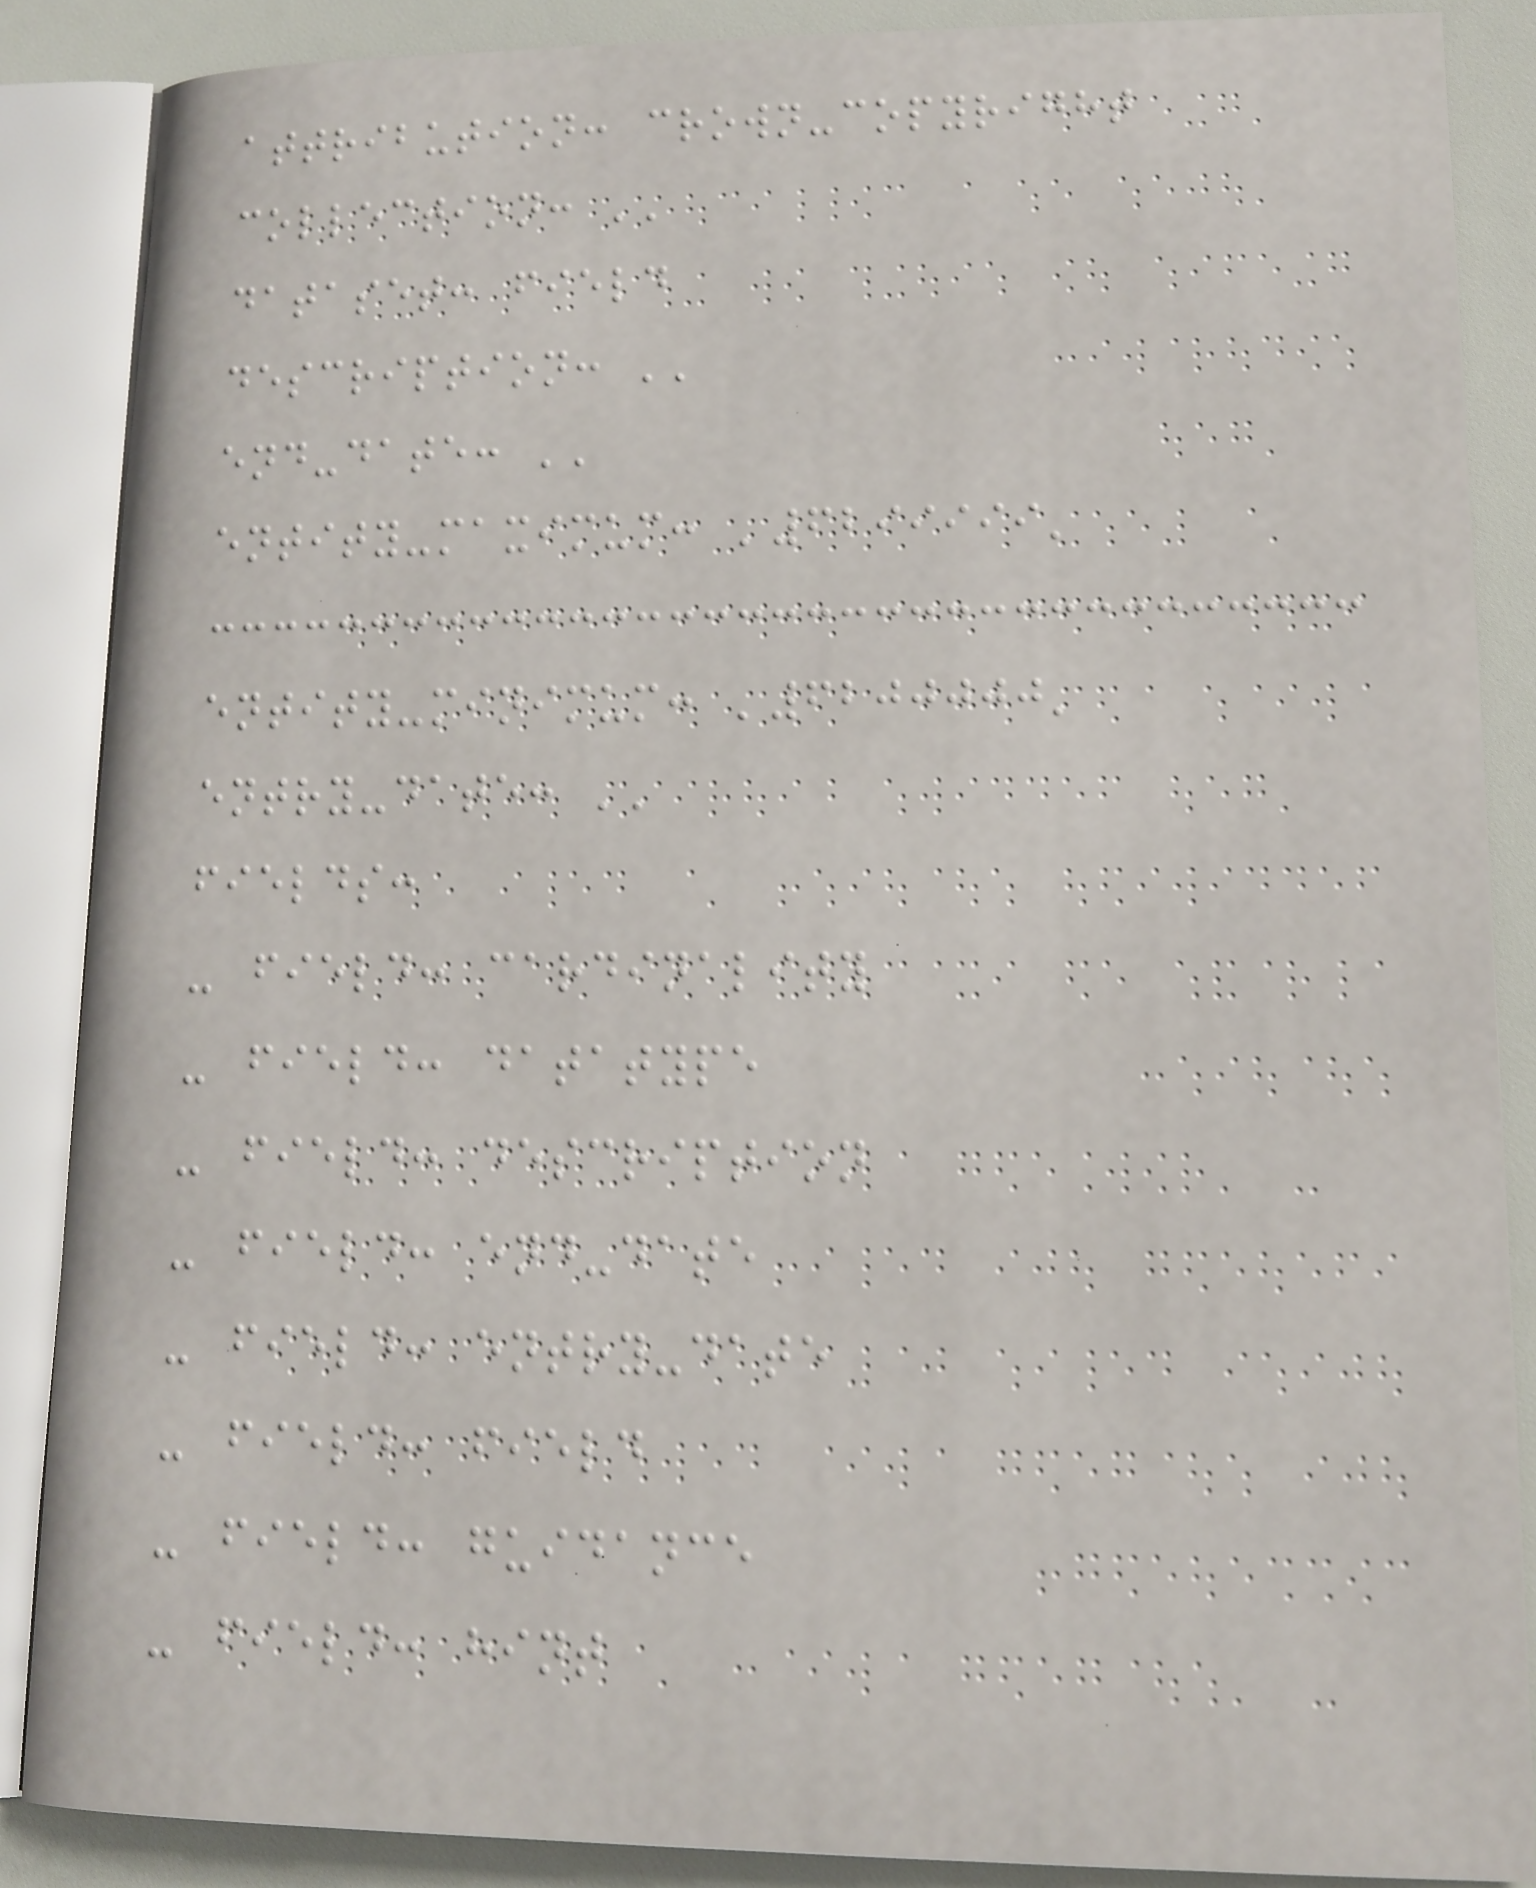attribution: crown-copyright
collection: ''
dataset: field
description: ''
end-date: ''
entity-maximum: '6299999'
entity-minimum: '6200000'
entry-date: ''
fields:
- field: cardinality
- field: datatype
- field: description
- field: end-date
- field: entry-date
- field: field
- field: guidance
- field: hint
